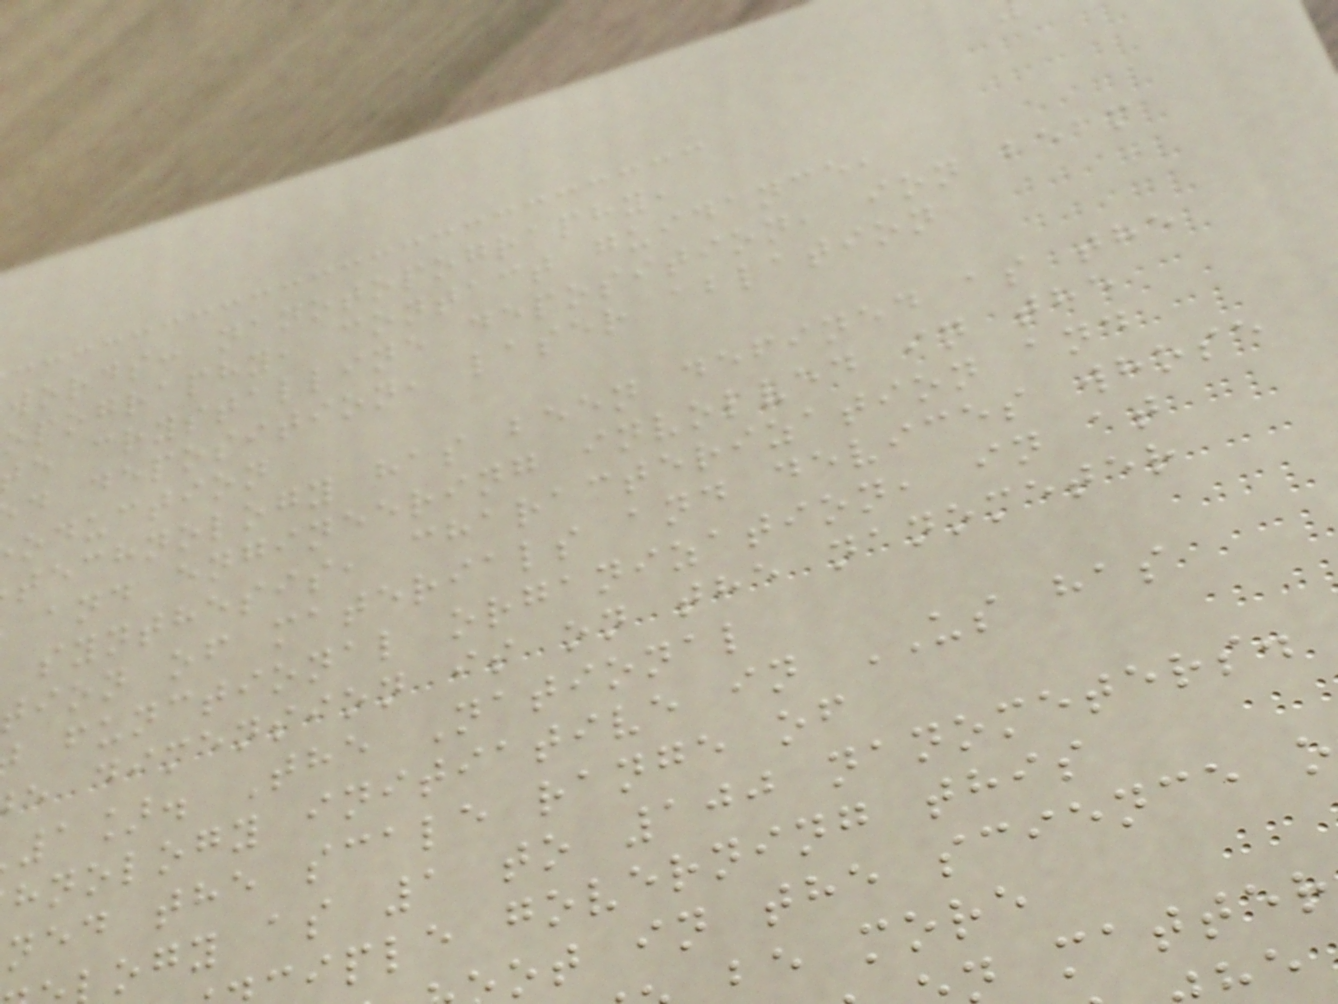words: nanotopography,
opography, contact guidance,
e crystalline deposition, ion beam
d deposition, laser ablation
oduction
technology has been defined as the
and engineering involved in the
synthesis, characterization and
tion of materials and devices whose
functional organization, in at
e dimension is on the nanometer
1]. The National
hnology initiative in US has
ned the scale range of
ogy as 1 to 100 nanometers.
iple governing this
ot in the science o
